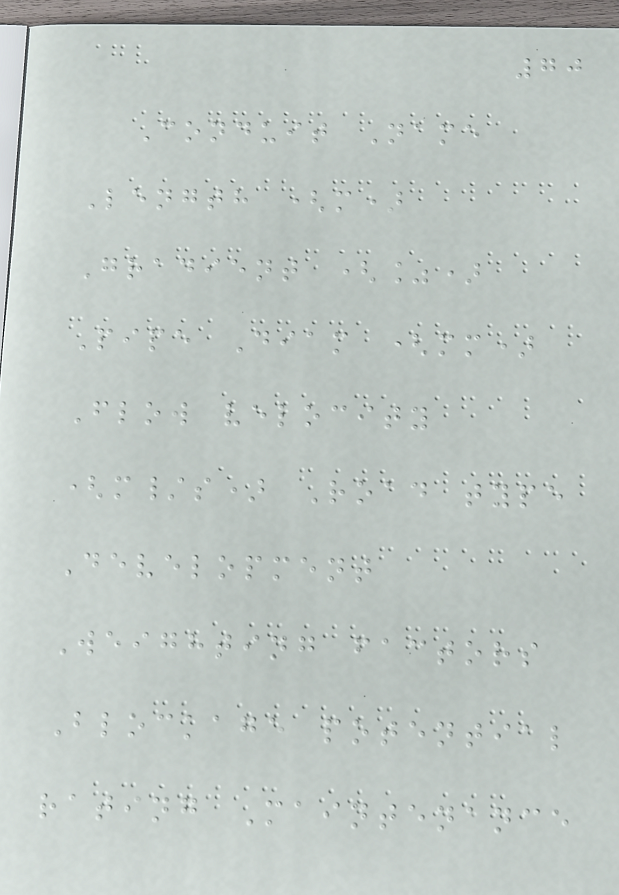70
Conduit Name
Length (m)
Gradient (%)
Pipe Diam (mm)
Flow velocity
(m/s) Road type
Development
Weighting factors
Blockage potential
rating Maintenance
